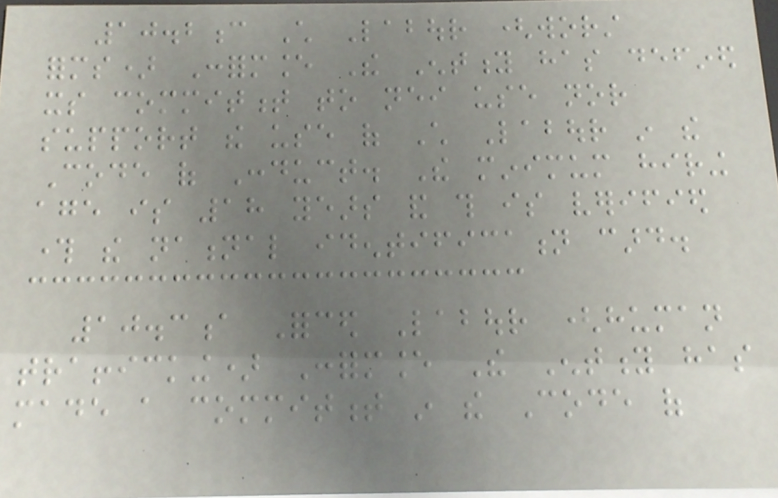10.2c Child Labour (worst
forms) Conformance The Entity has defined
its commitment to neither use nor
support the use of Child Labour in the
Code of Conduct. The minimum hiring
age is 18 years and this is verified
through the national identification card.
10.3a Forced Labour (human
trafficking) Conformance The Entity has
made a commitment in the Code of
